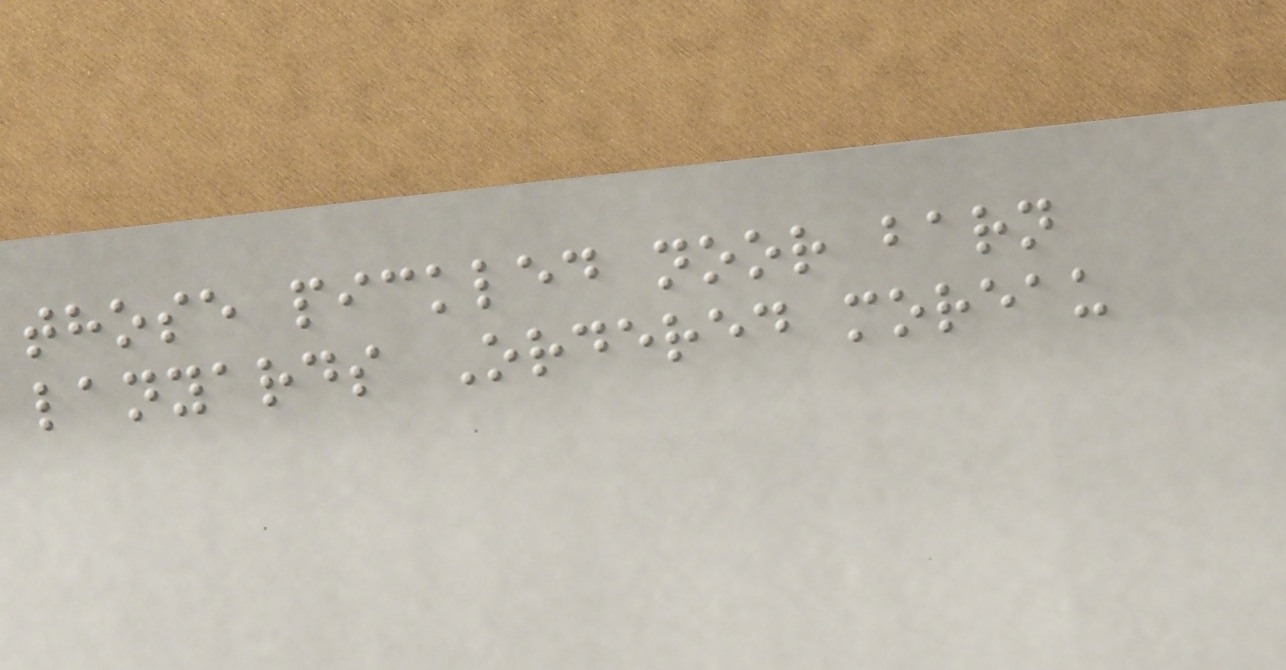those pickled noor barn
lanyards Ordered moreau
